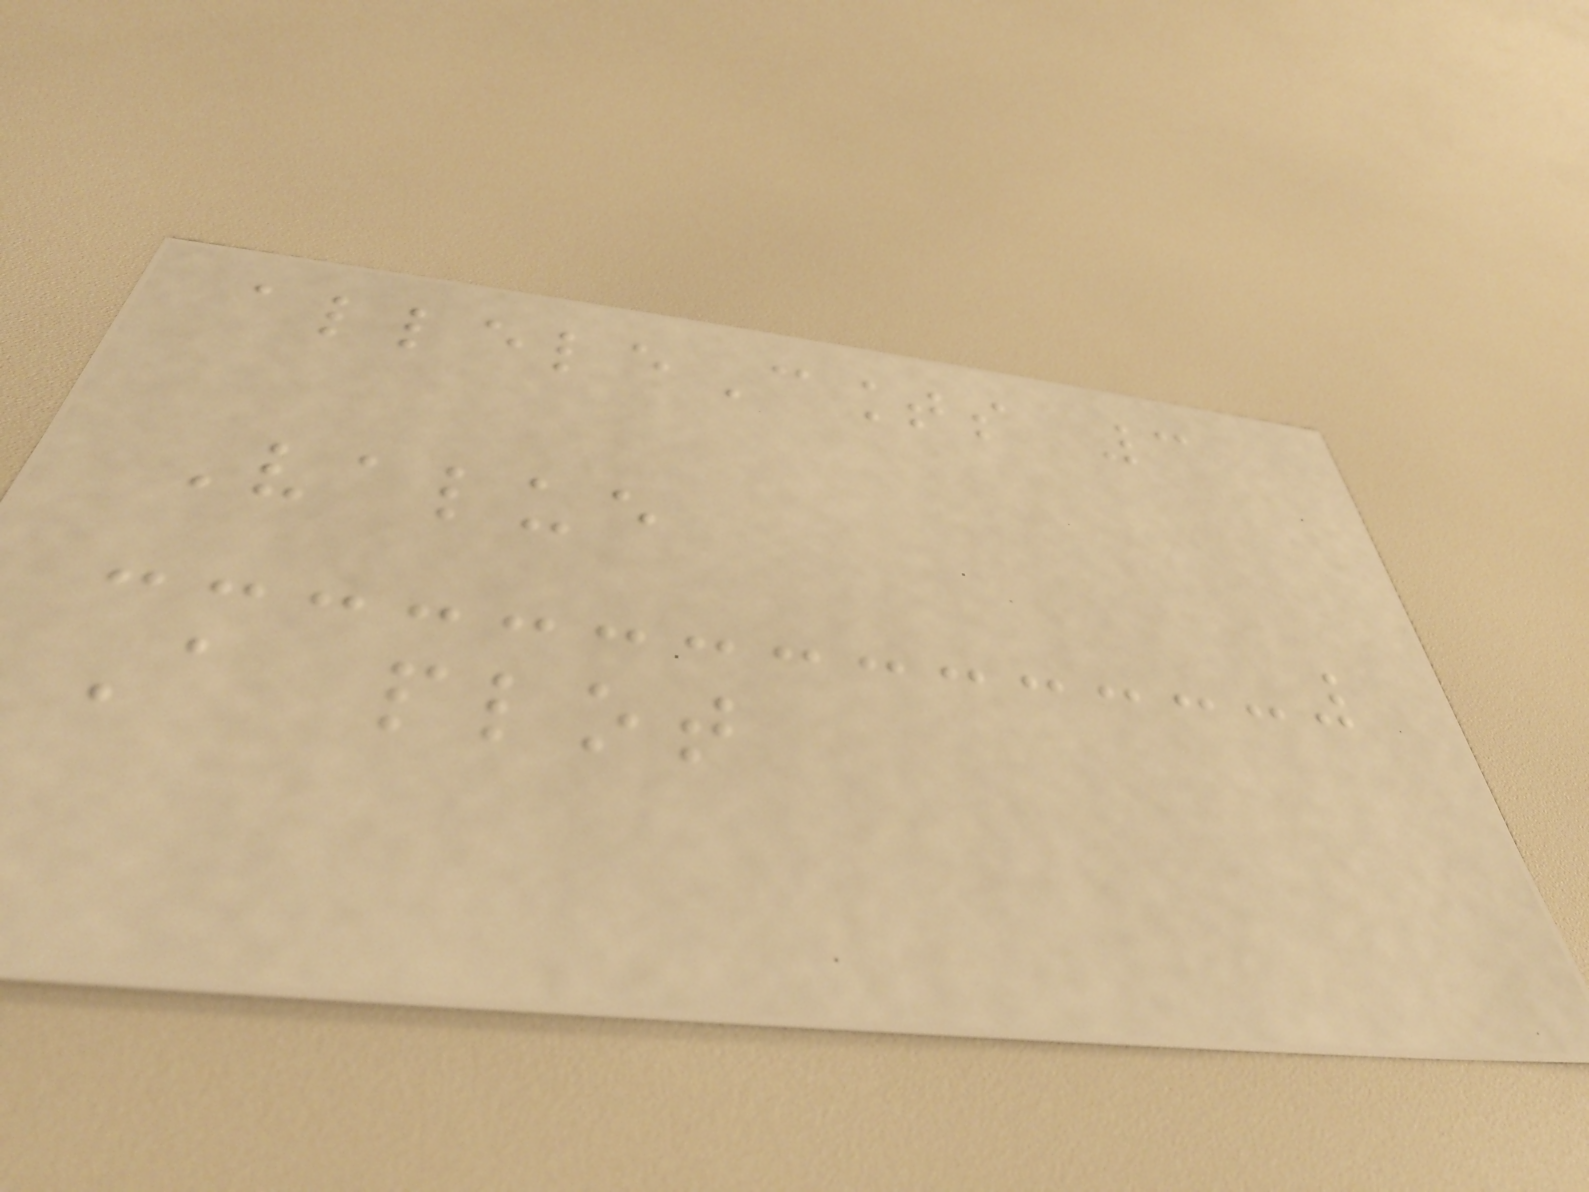alleleCounts 3
Value
A plot
